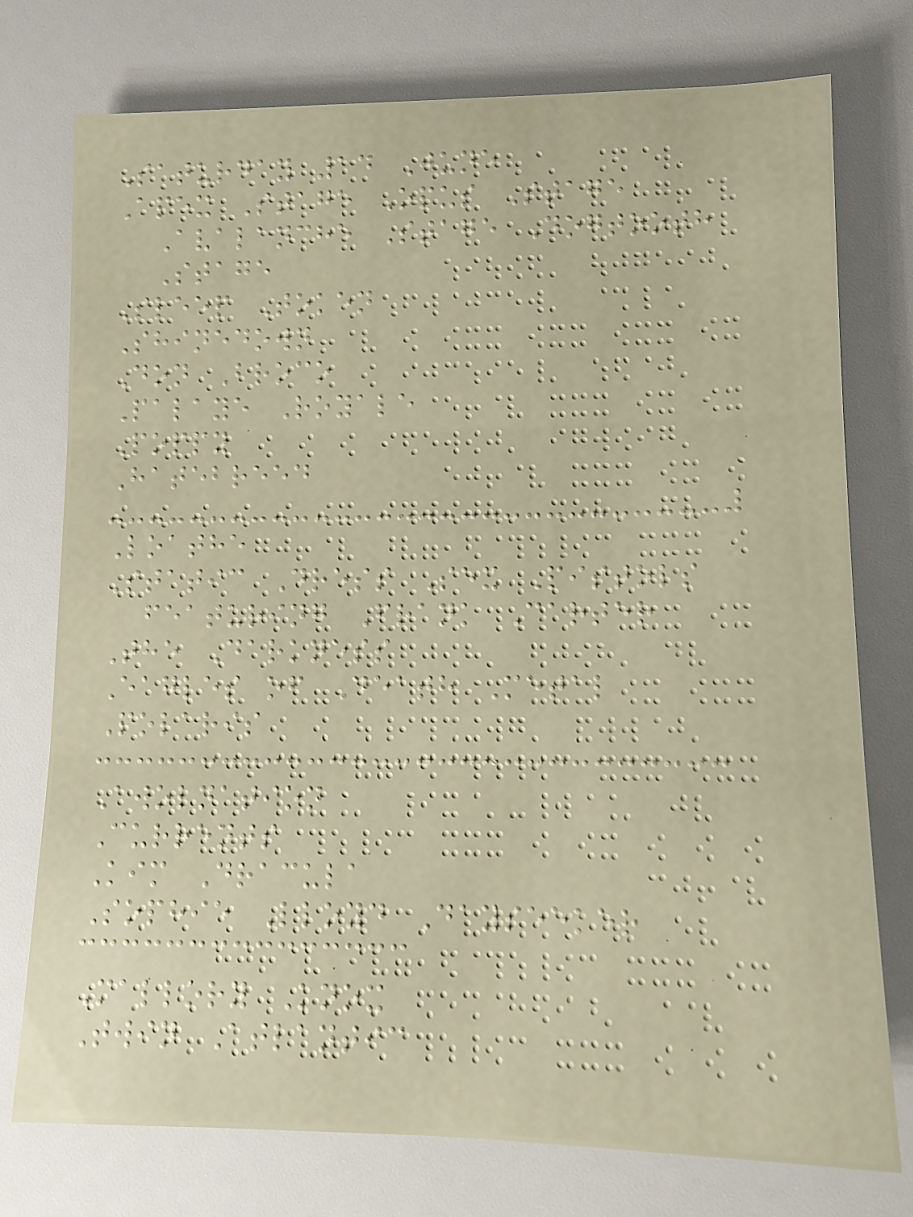Saturday 14 June
Apex Stage Opus Stage
Avalanche Stage Dogtooth
Stage
Sleep Token
Shinedown
Don Broco
Palaye Royale
Poppy
Hatebreed
Loathe
Static Dress Sex Pistols
featuring Frank Carter
The Darkness
Eagles of Death Metal
Polaris
Awolnation
Currents
Kim Dracula
Sophie Lloyd Dayseeker
Mallory Knox
Twin Atlantic
